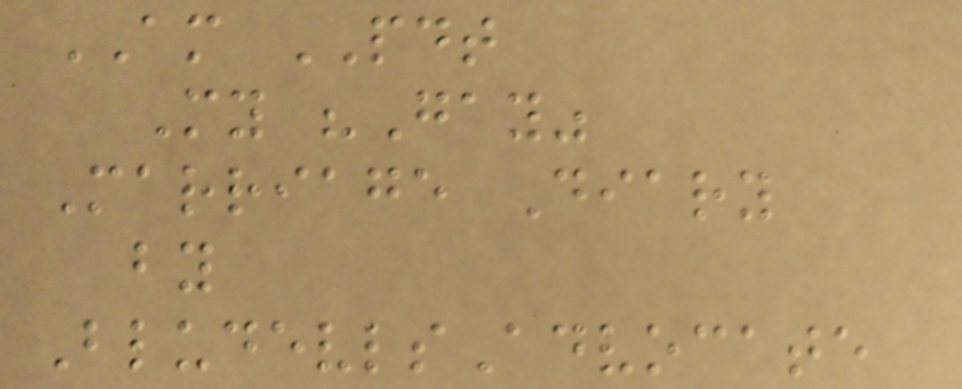AM PDT
My "Gay"
Marriage Diary
by
BludevlsAdvocate
